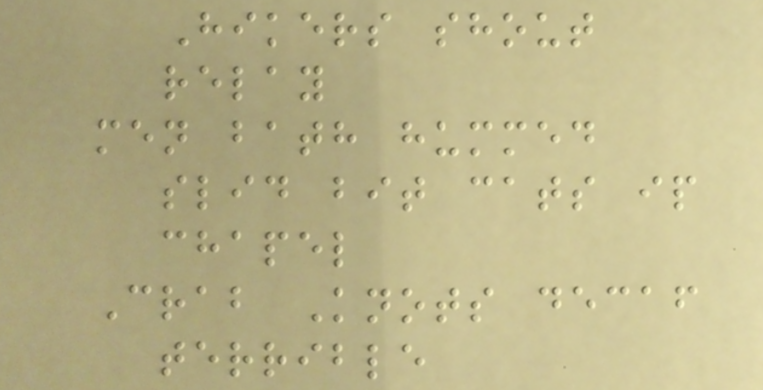Hikers shout
relay
men bath hummed
slid bit cats ip
chapel
Crab Knots decaf
terrible
